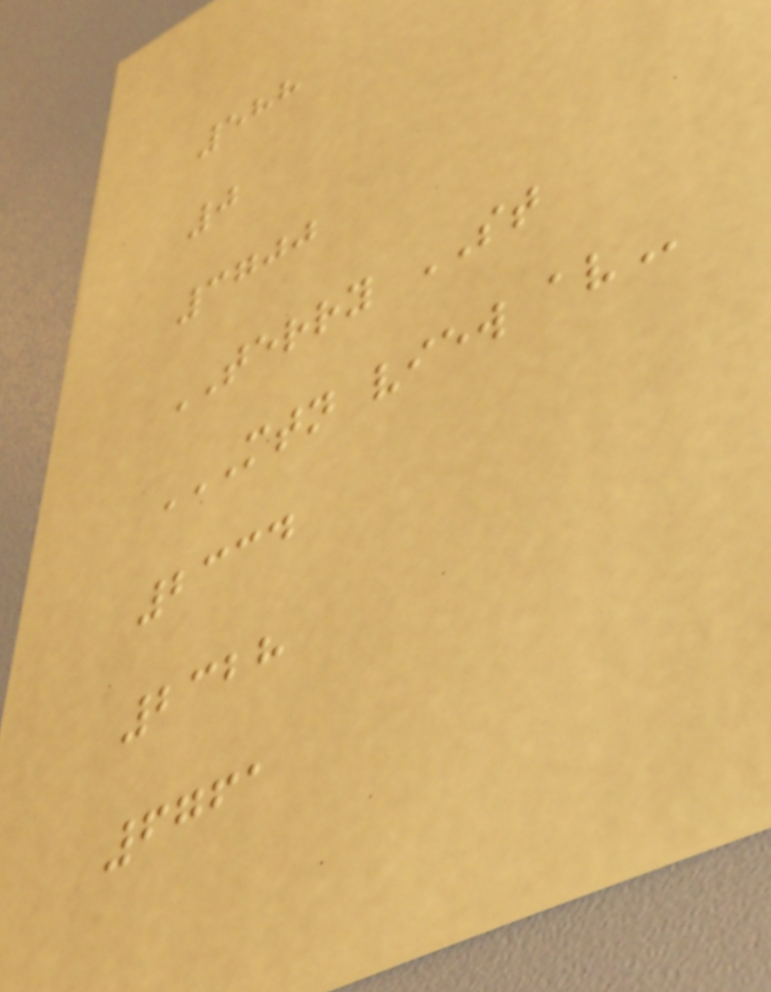588
0
3700
TERRY ST
MTN VIEW AV
2334
2328
6761
